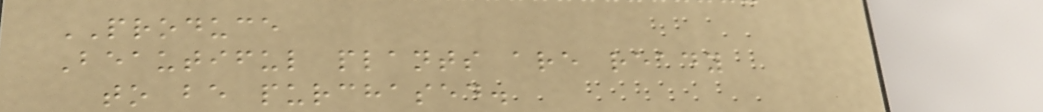PRODUCE
Beautiful plants are ready
to be purchased.
